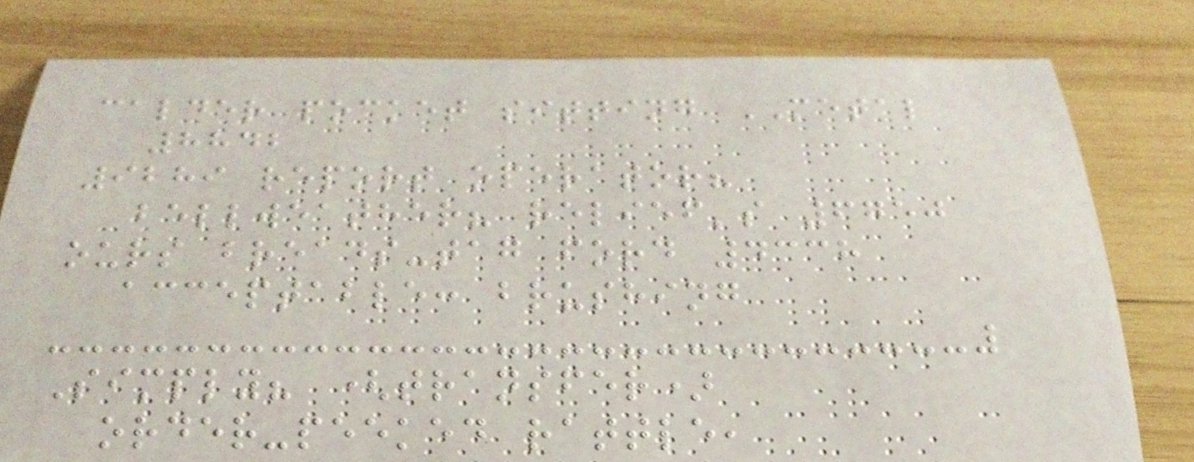calder pocket sitting METAL
8842
9289 report operator?
bellweather? relief's 6750
ours breads-tag ford 4338
acceptable: brushing
Simply? (transfer)
order-peeked rattle,
